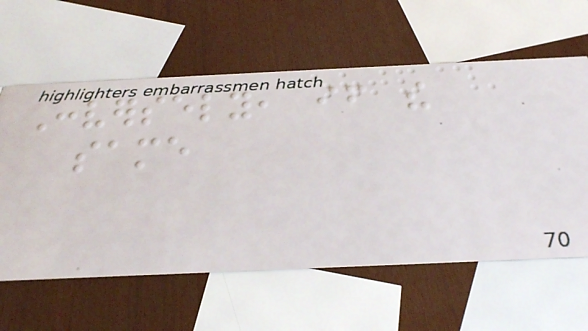Conversely, if the
same
